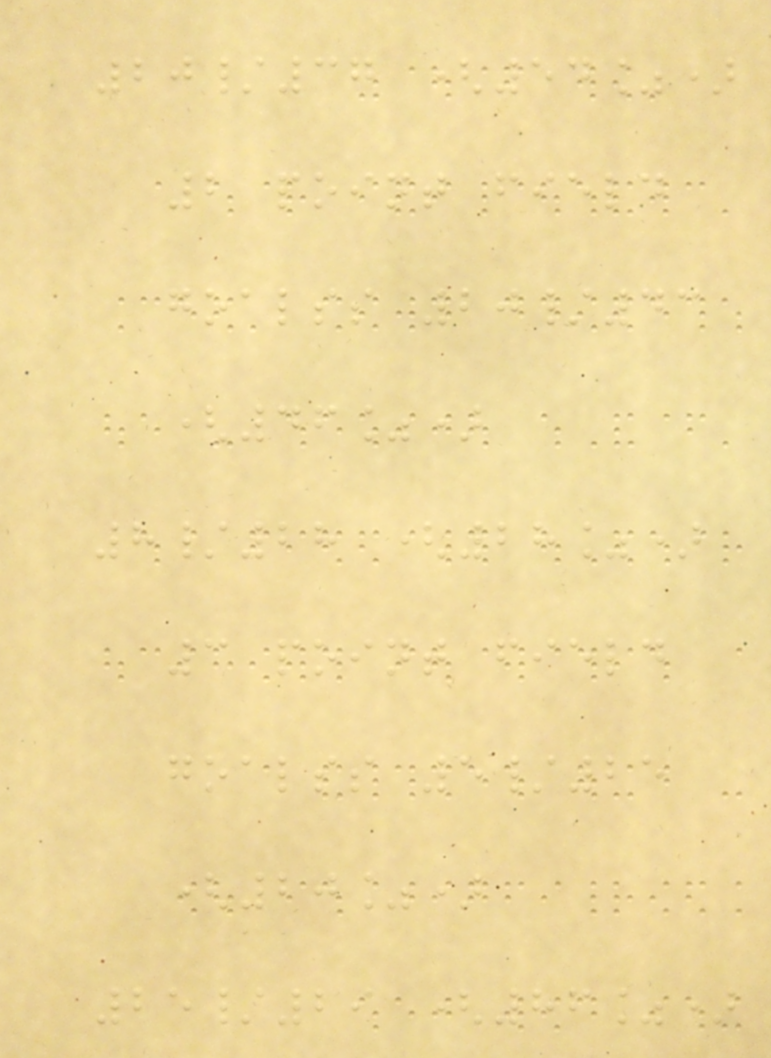20/37 (54%)
2 point field
goalss 20/43
(46%)
8/28 (28%)
3 point field
goalss 5/25
(20%)
25/29 (86%)
